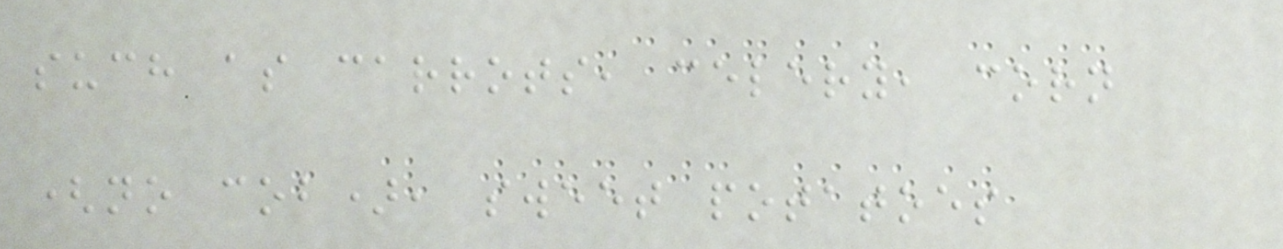such as carrots, celery, corn
(no cob), sweet potatoes
